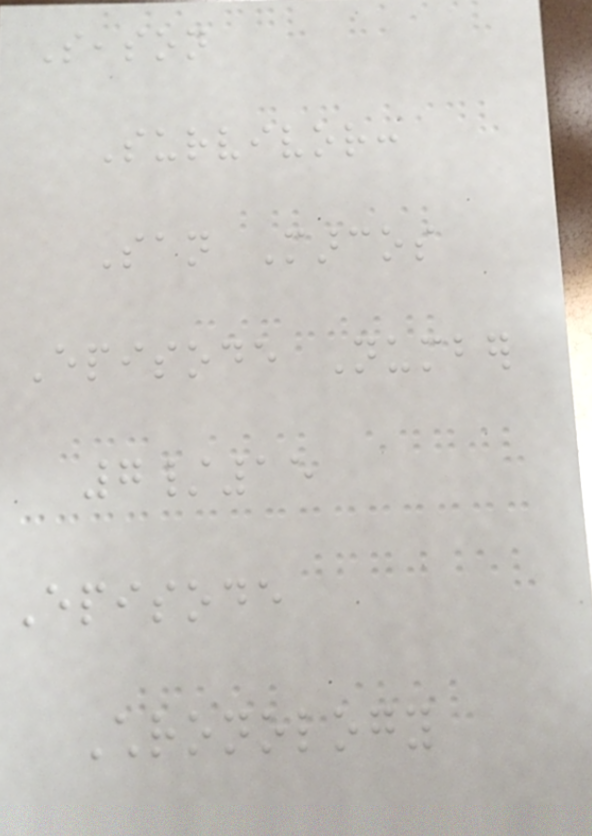Season
Survivor:
San Marcos
Episode Number
7/15
Episode
Chronology
